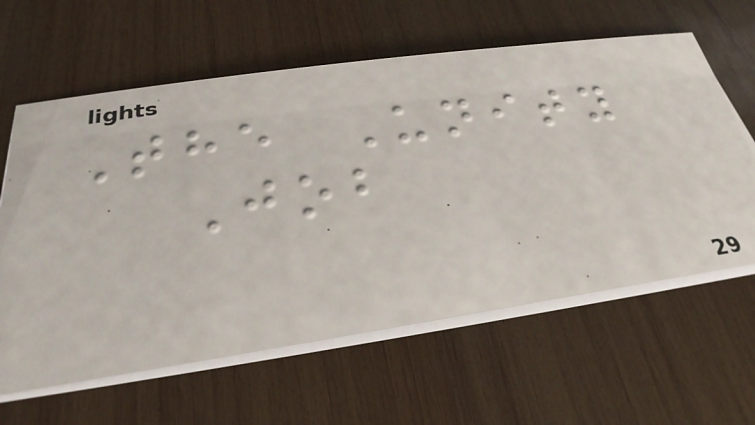The Unity
Job
